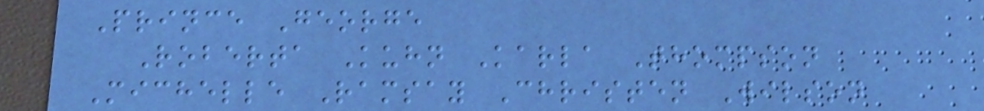Prince George
Roberta Kuhn Karla Thompson
Michelle Ramsay Christen Wilson
